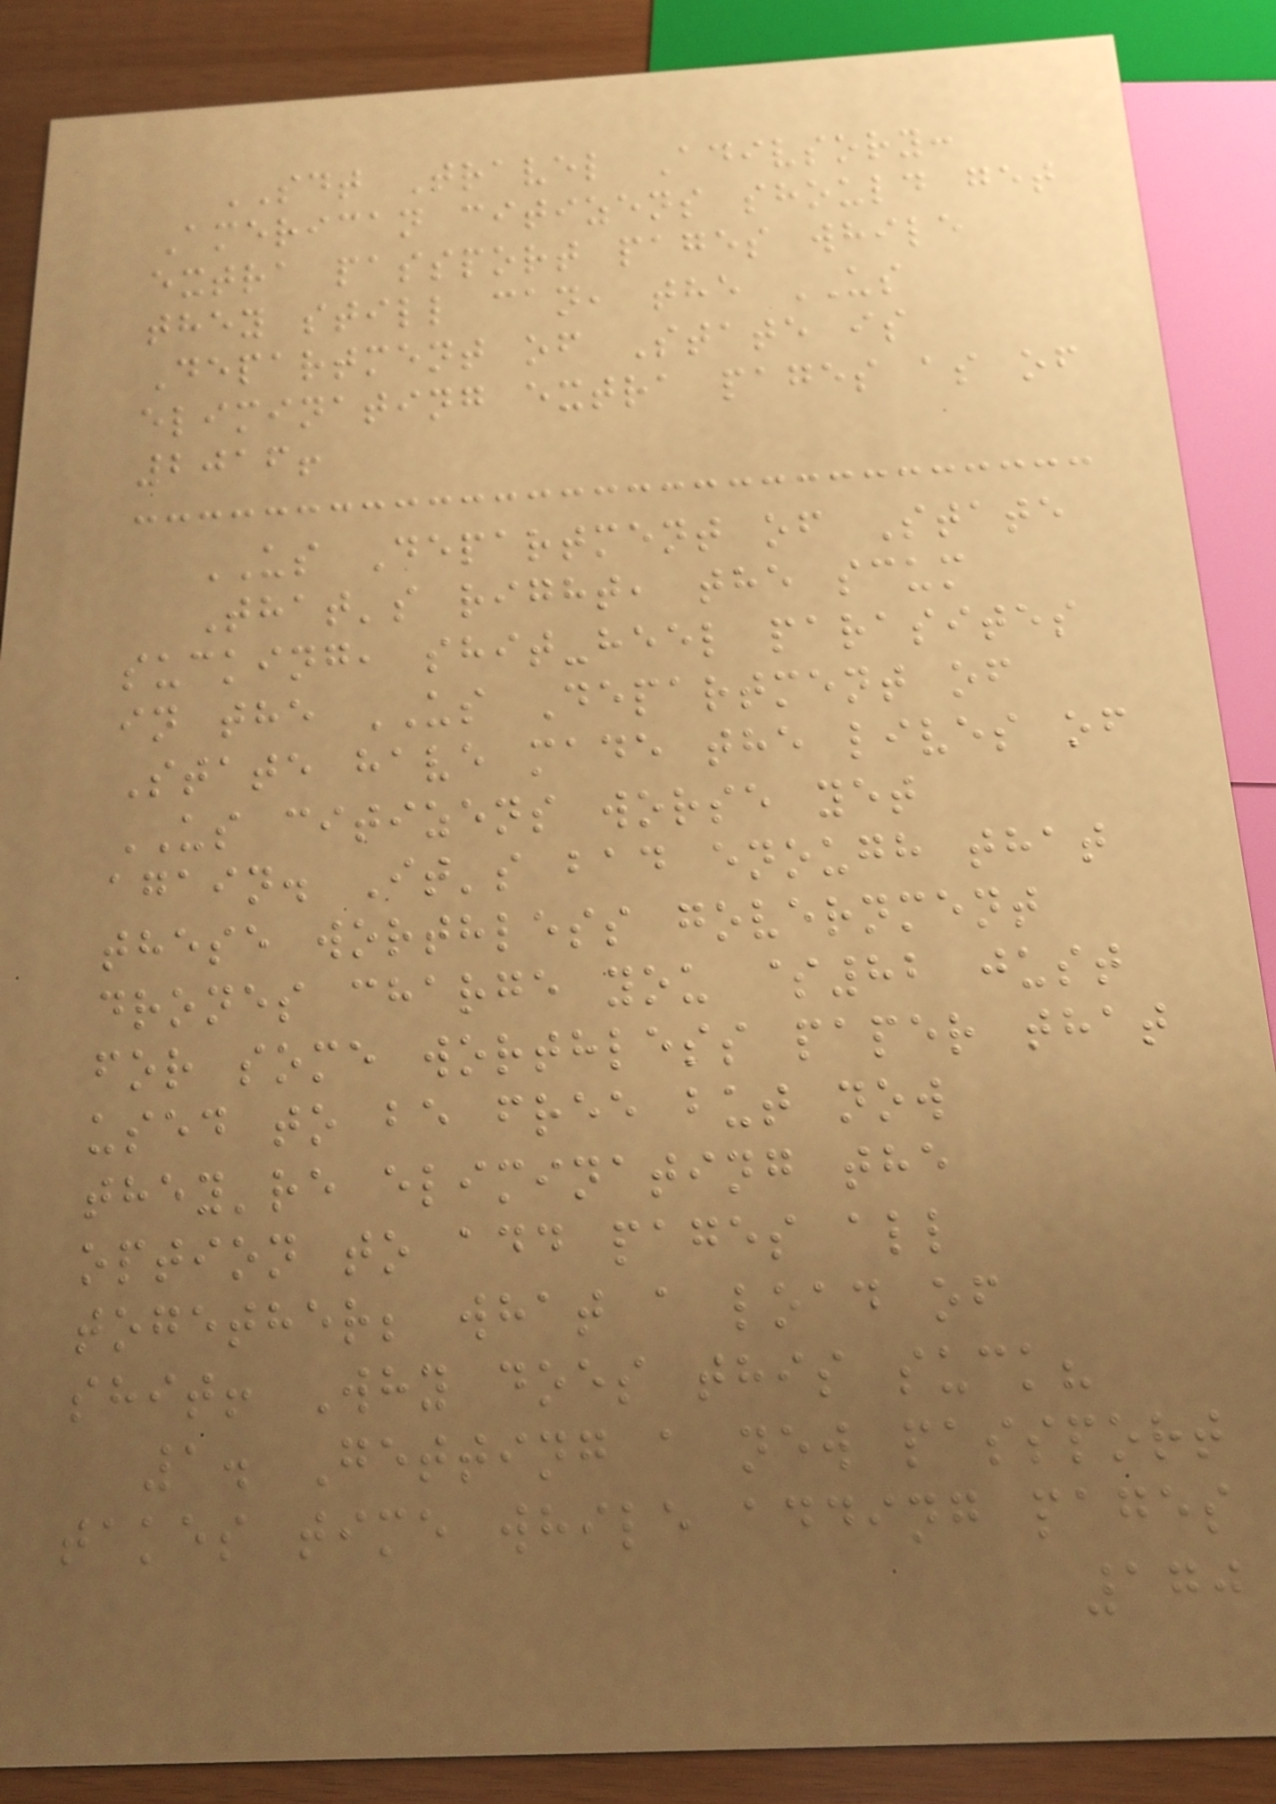SDT Travel Adivsory:
American citizens should get
extra passport pages while
they still can, the US
Department of State is
eliminating extra pages as of
2016!
US Department of State
That's right, the scum
sucking, shit-heel parasites
in the US Department of
State have made the lives of
US citizens worse yet
again. It's bad enough that
these worthless government
drones charge you $82 just
for some worthless paper that
used to be free but now
they're eliminating the
option to add pages all
together; what a load of
shit! Why does this suck?
1. Getting a new passport
takes time while adding pages
170
